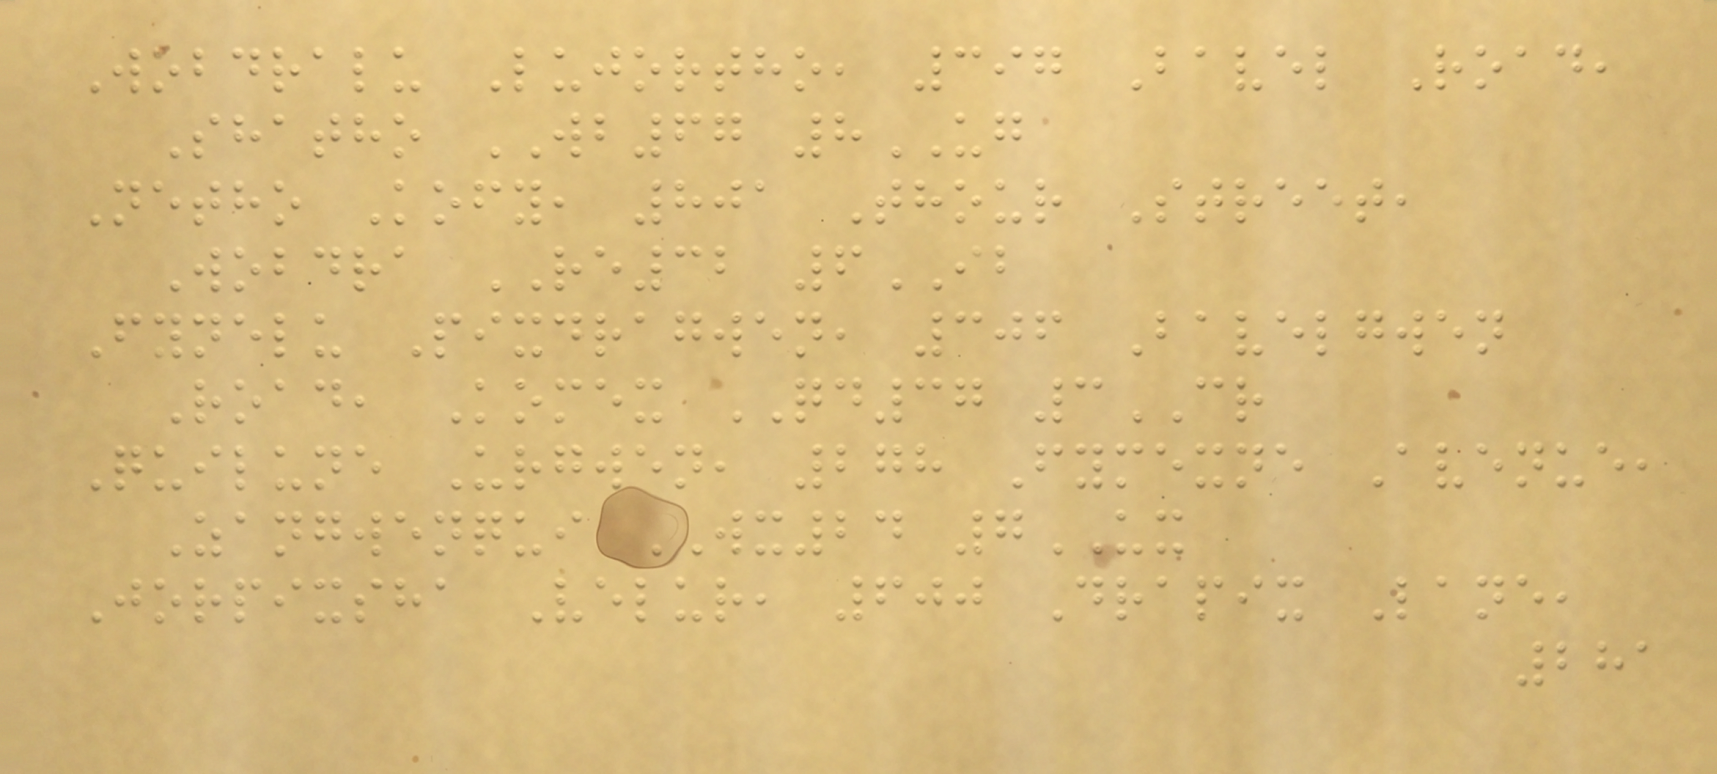Wobdralu Lujortho, 397 Bavel Road,
Shatho WB67 8UG
Netho Kofy, 801 Thour Street,
Wobdra RE32 6IB
Fynelu Pixdragwen, 306 Bavelgwen
Road, Komex QD37 3CR
Quilune Urgwen, 278 Fymexne Avenue,
Zangwenqui WX24 7UX
Jorpixsha Velur, 600 Drapix Lane,
281
